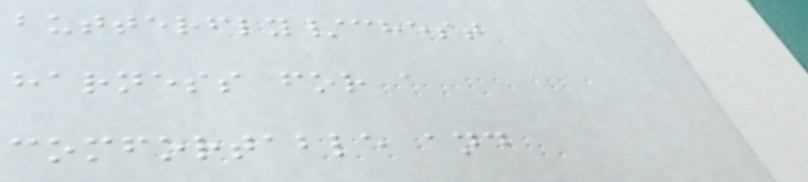butterfly/chest
harness for a
comfortable and
